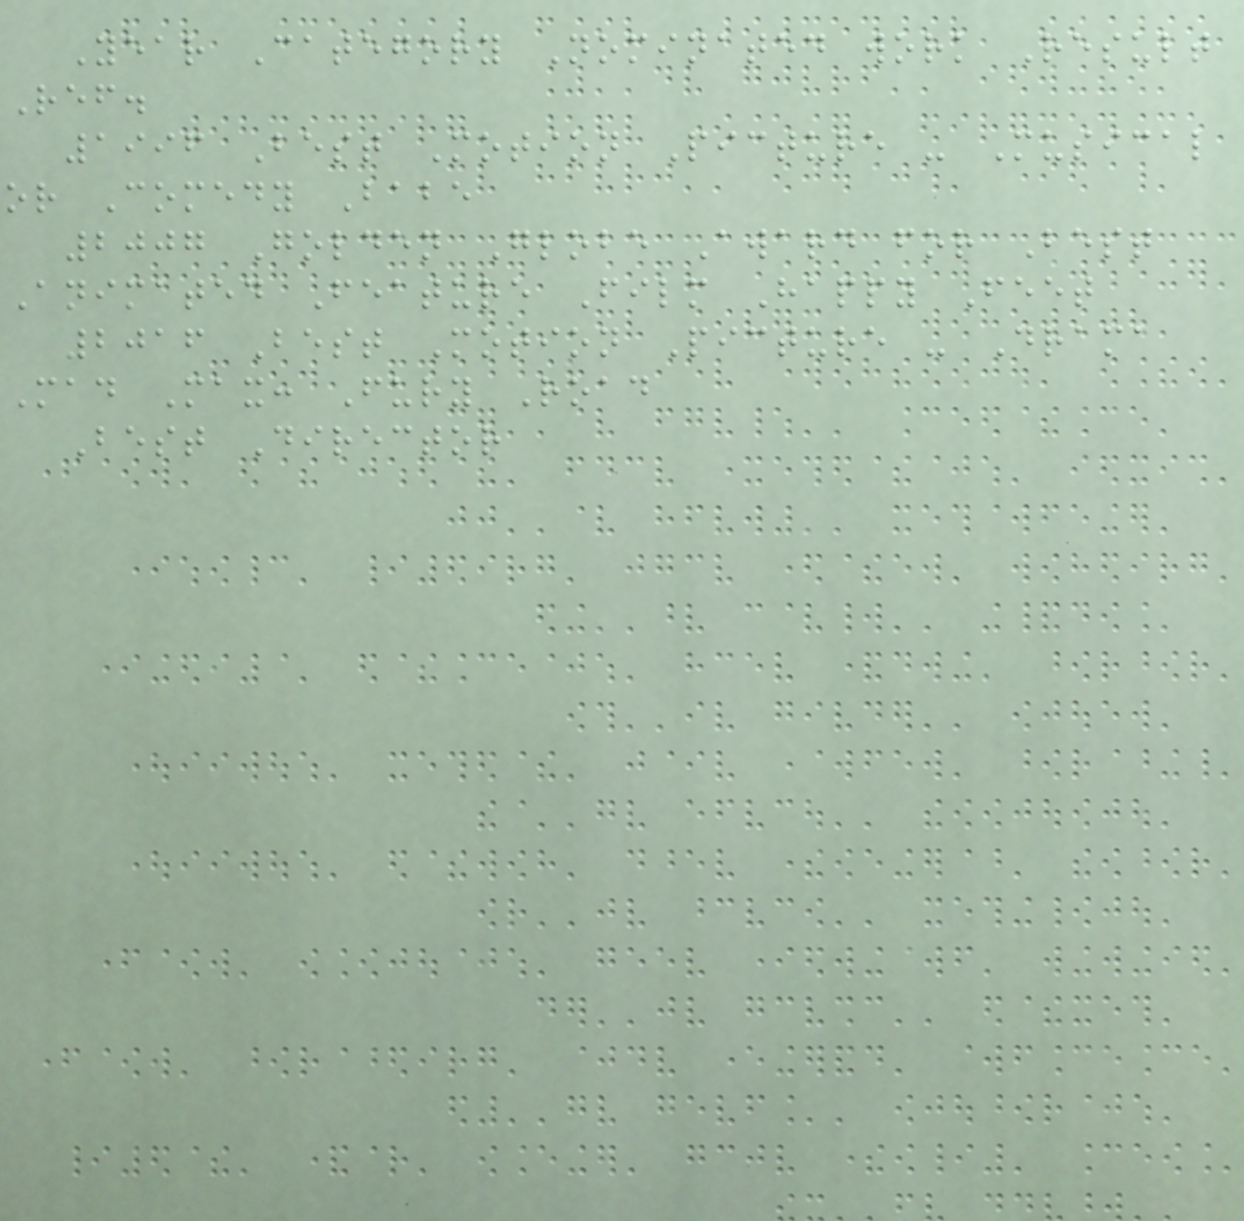Year Category Nominated work Result
Ref.
1996 Best Motion Picture - Musical
or Comedy Babe
2007 Golden Globe Award for Best
Animated Feature Film Happy Feet
2016 Best Motion Picture - Drama
Mad Max: Fury Road
Best Director
